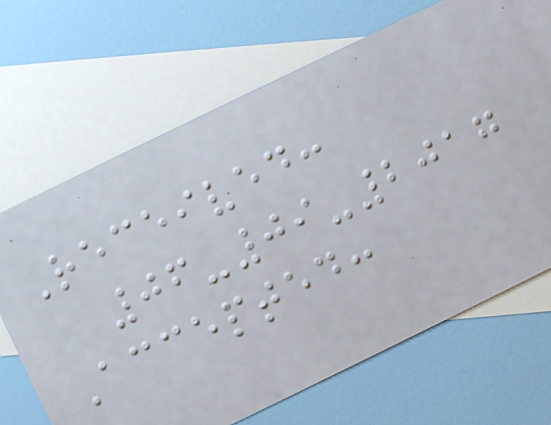Received:
06-09-2017
Accepted:
